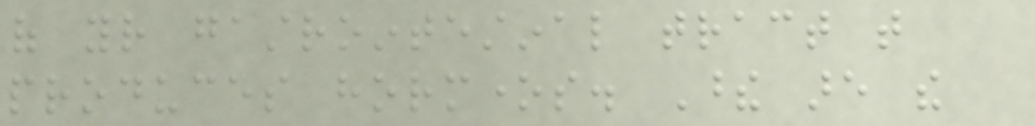of your gastrointestinal tract that
produces hormones. These are the
